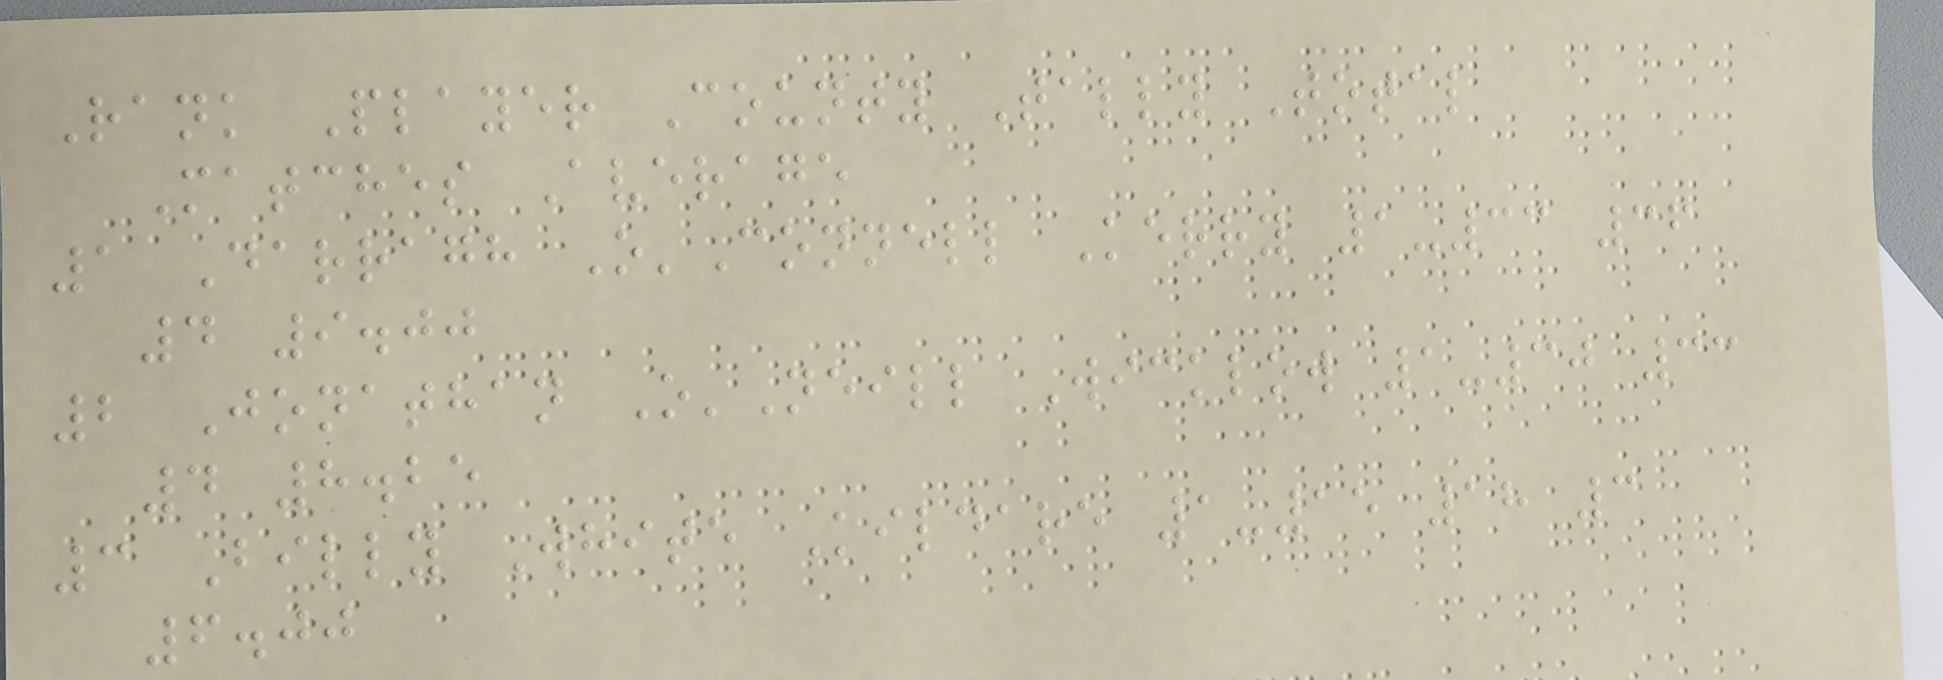Rank Player County Tally Total
Matches Average
1 Darragh O'Connell Kerry 1-33 36
4 9.00
2 Jonathan O'Neill Wicklow 1-30 33
4 8.25
3 Billy White Kildare 1-15 18 3
6.00
